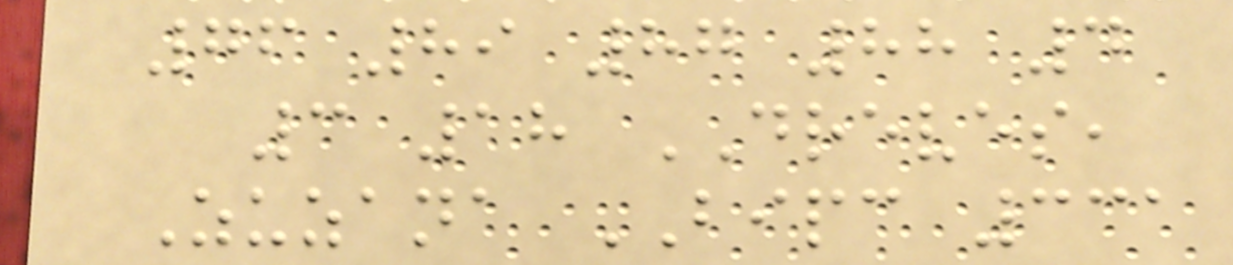76 89 87 88 4
3 18 DREVES,
Zuzana BIPC 331
